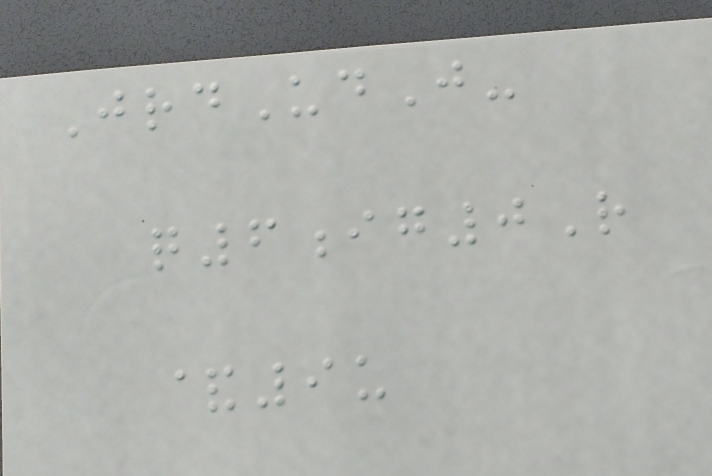JrdUdJ-
q6ig0R
&9u
